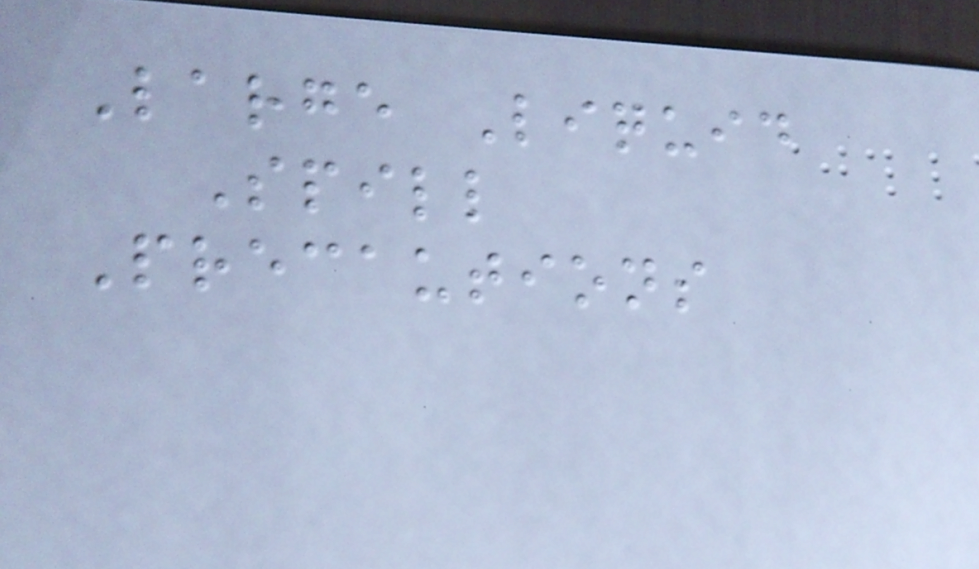Large Liquid
Spill
Precautions
